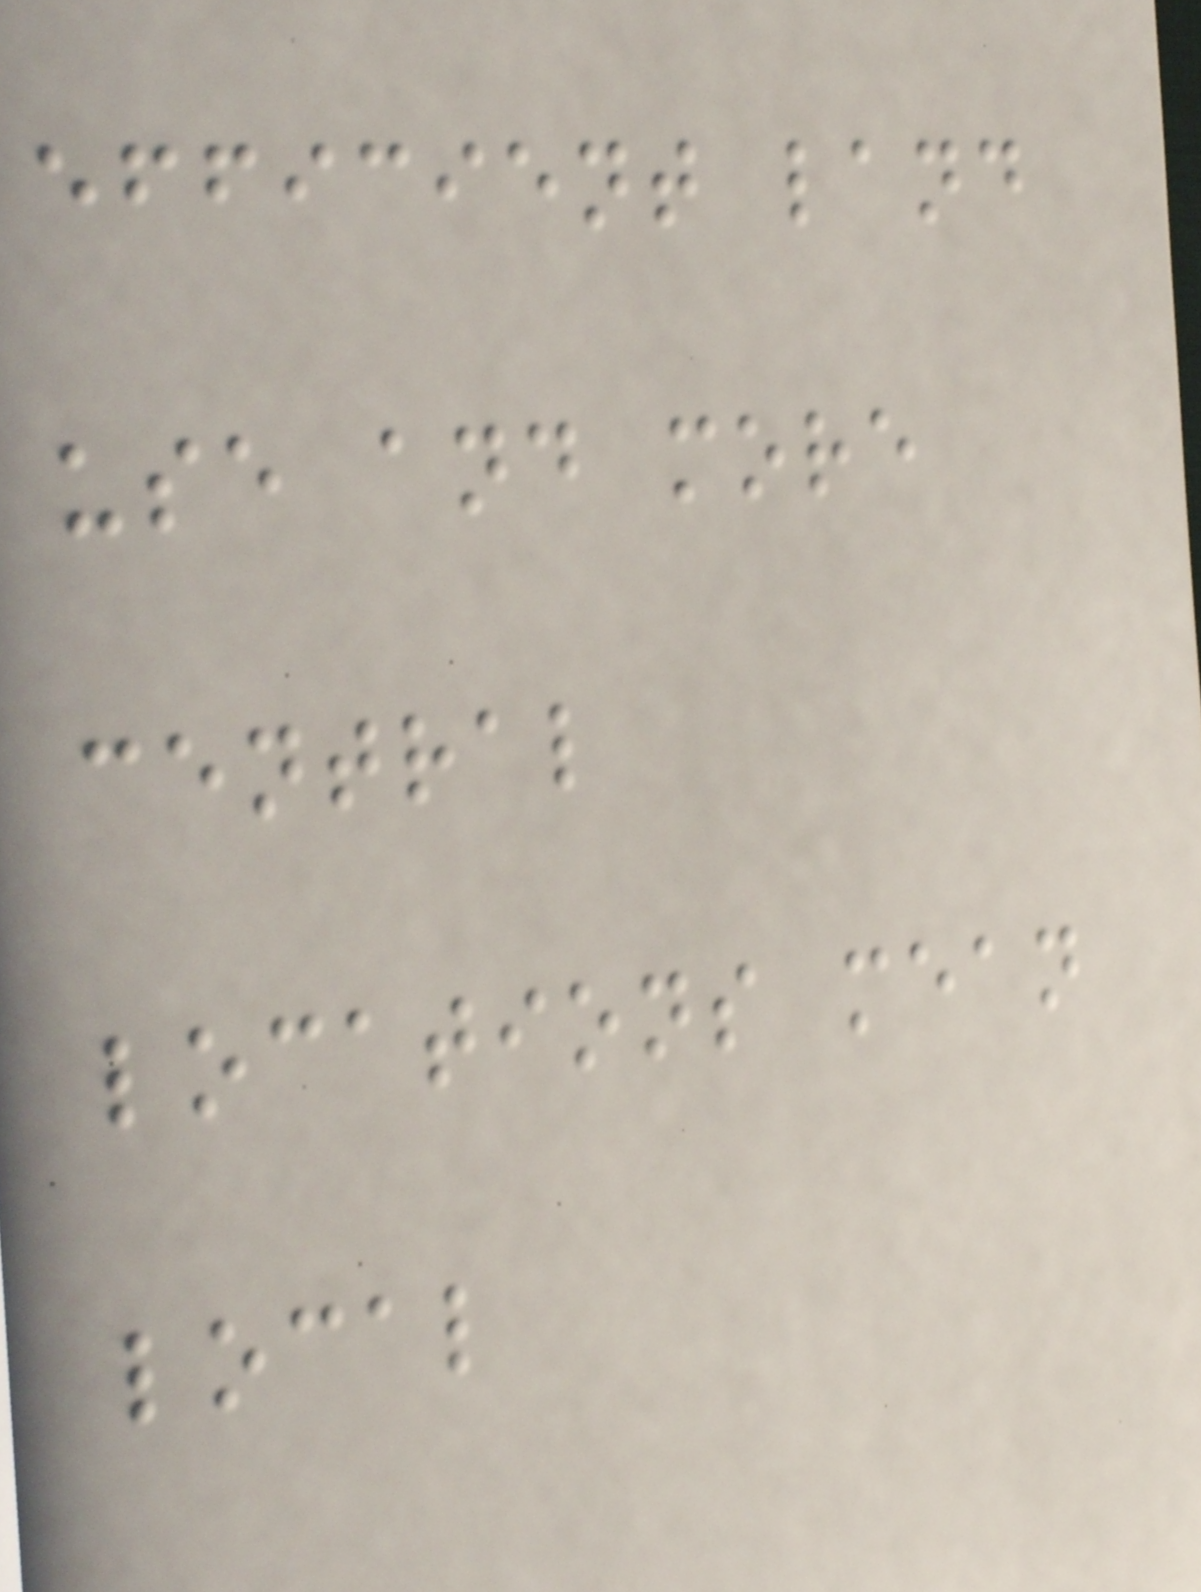efficient land
use and more
central
locations mean
local
